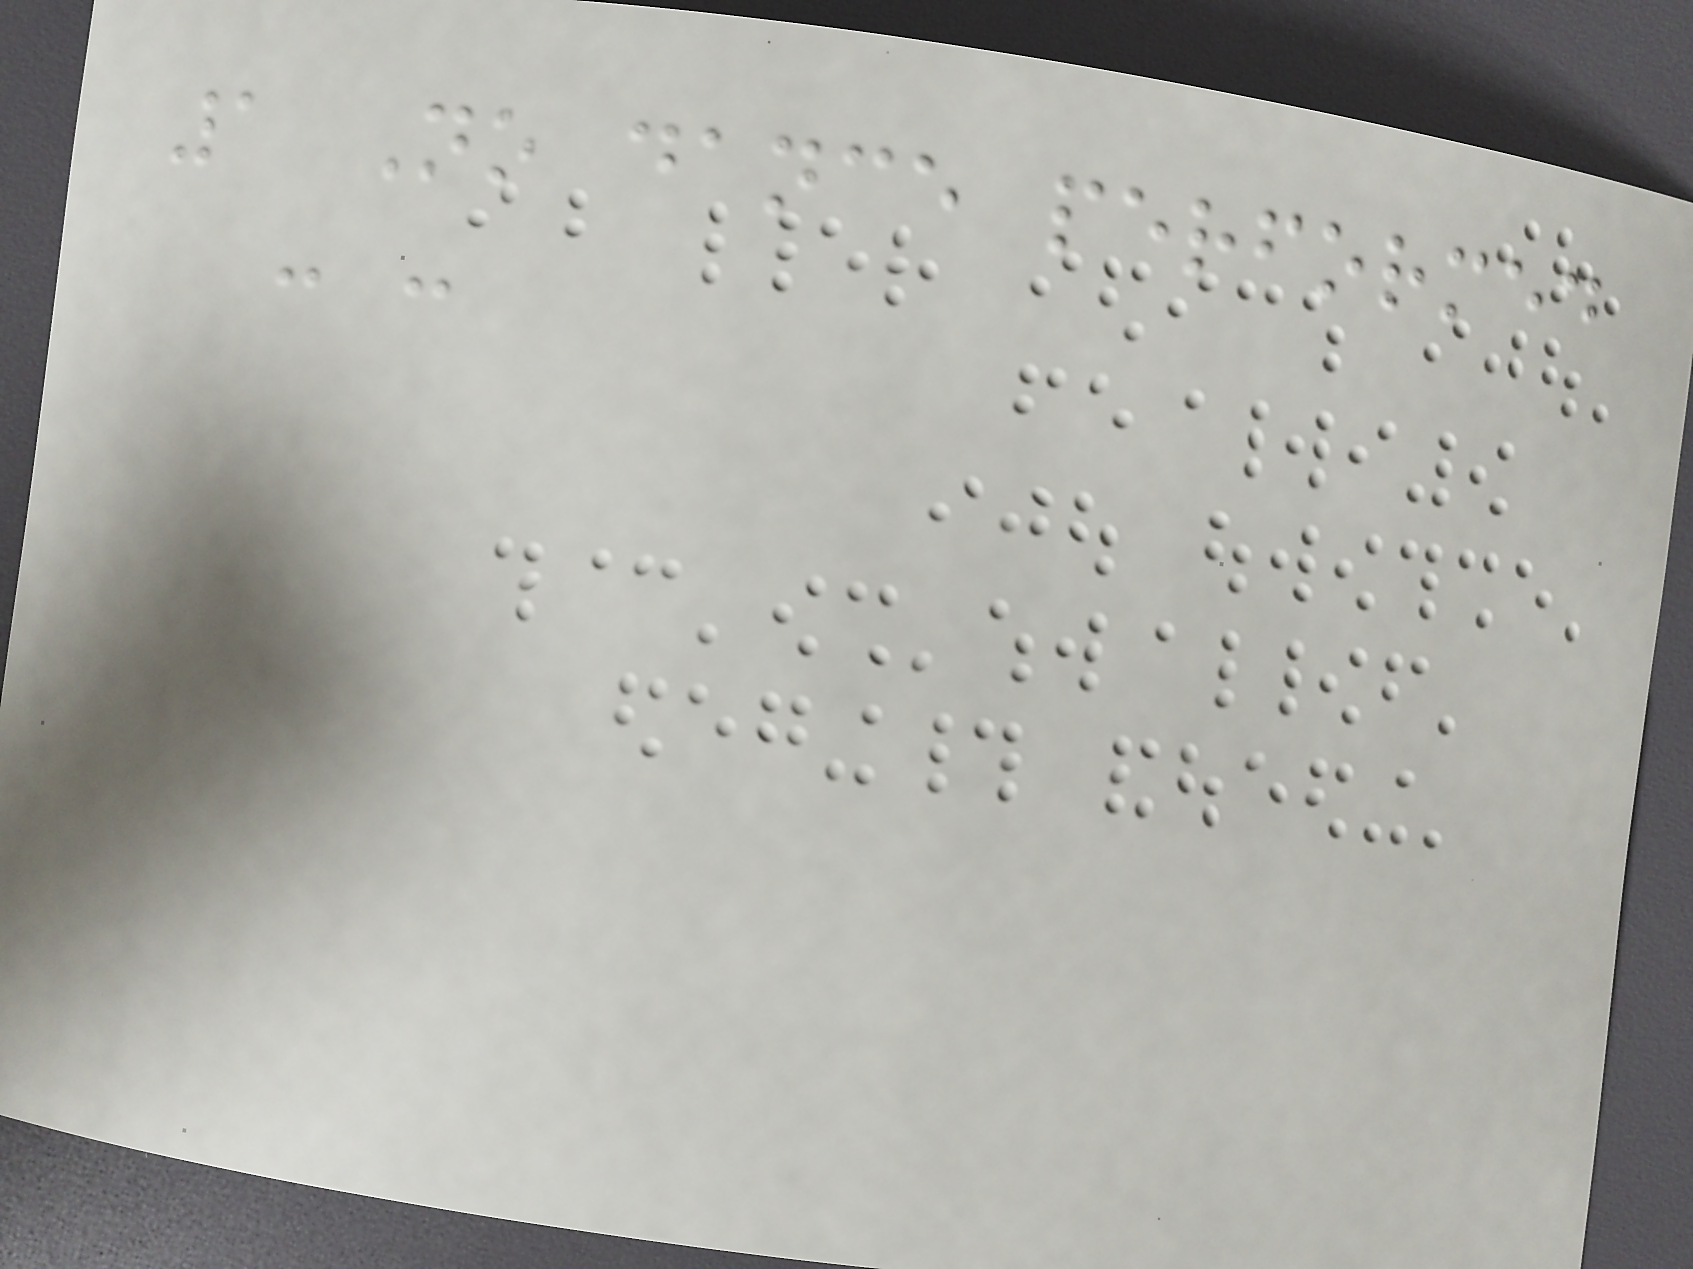1 No dance performed
- -
